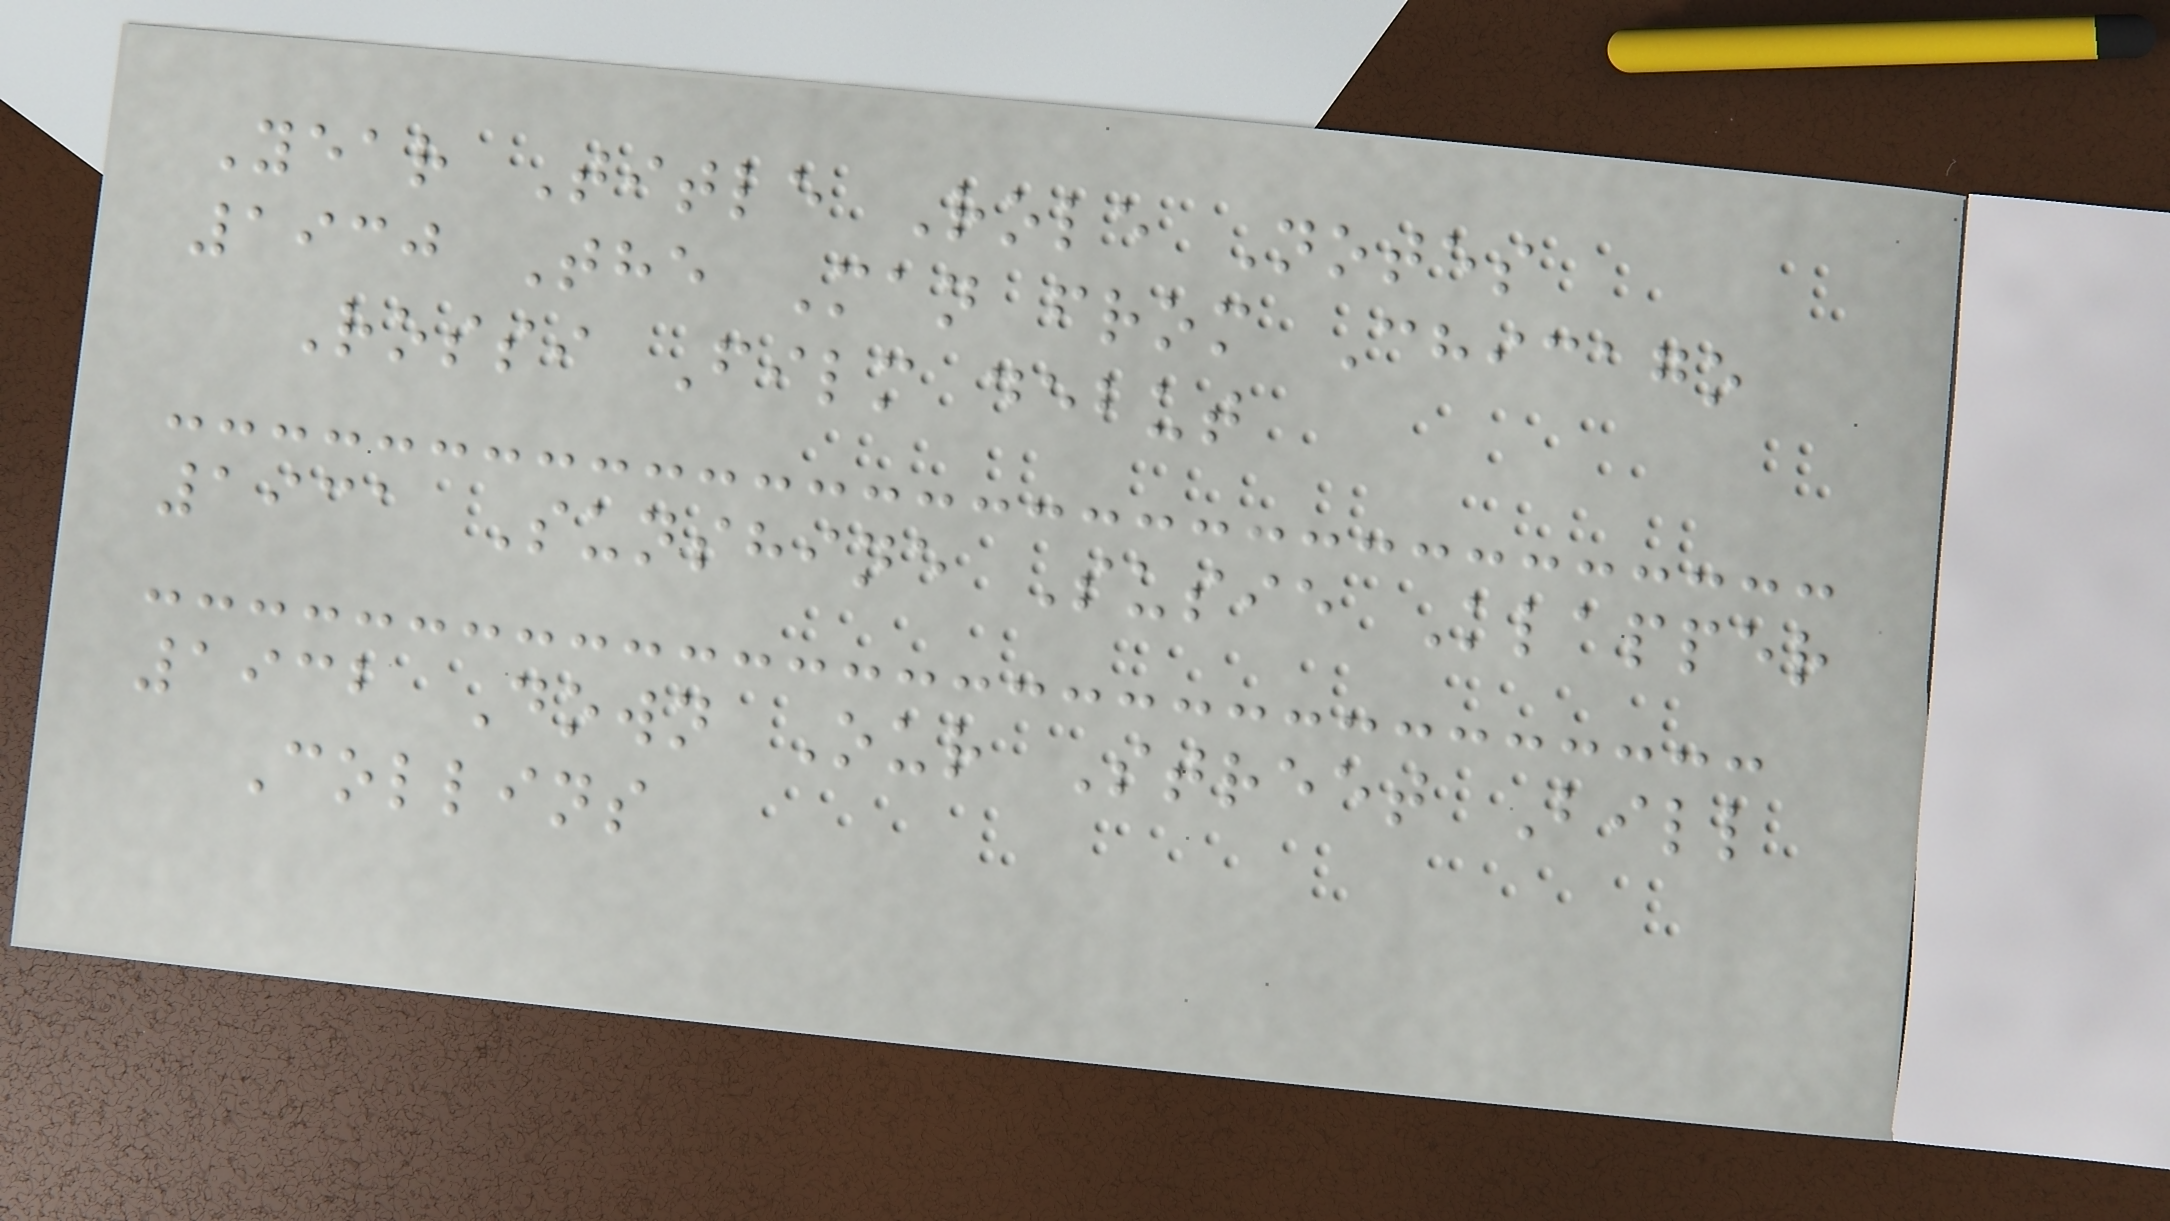Year Title Role Notes
1930 The Man from Chicago
Rossi Film debut
1931 Sunshine Susie Klapper
1932 Down Our Street Bill
Collins
